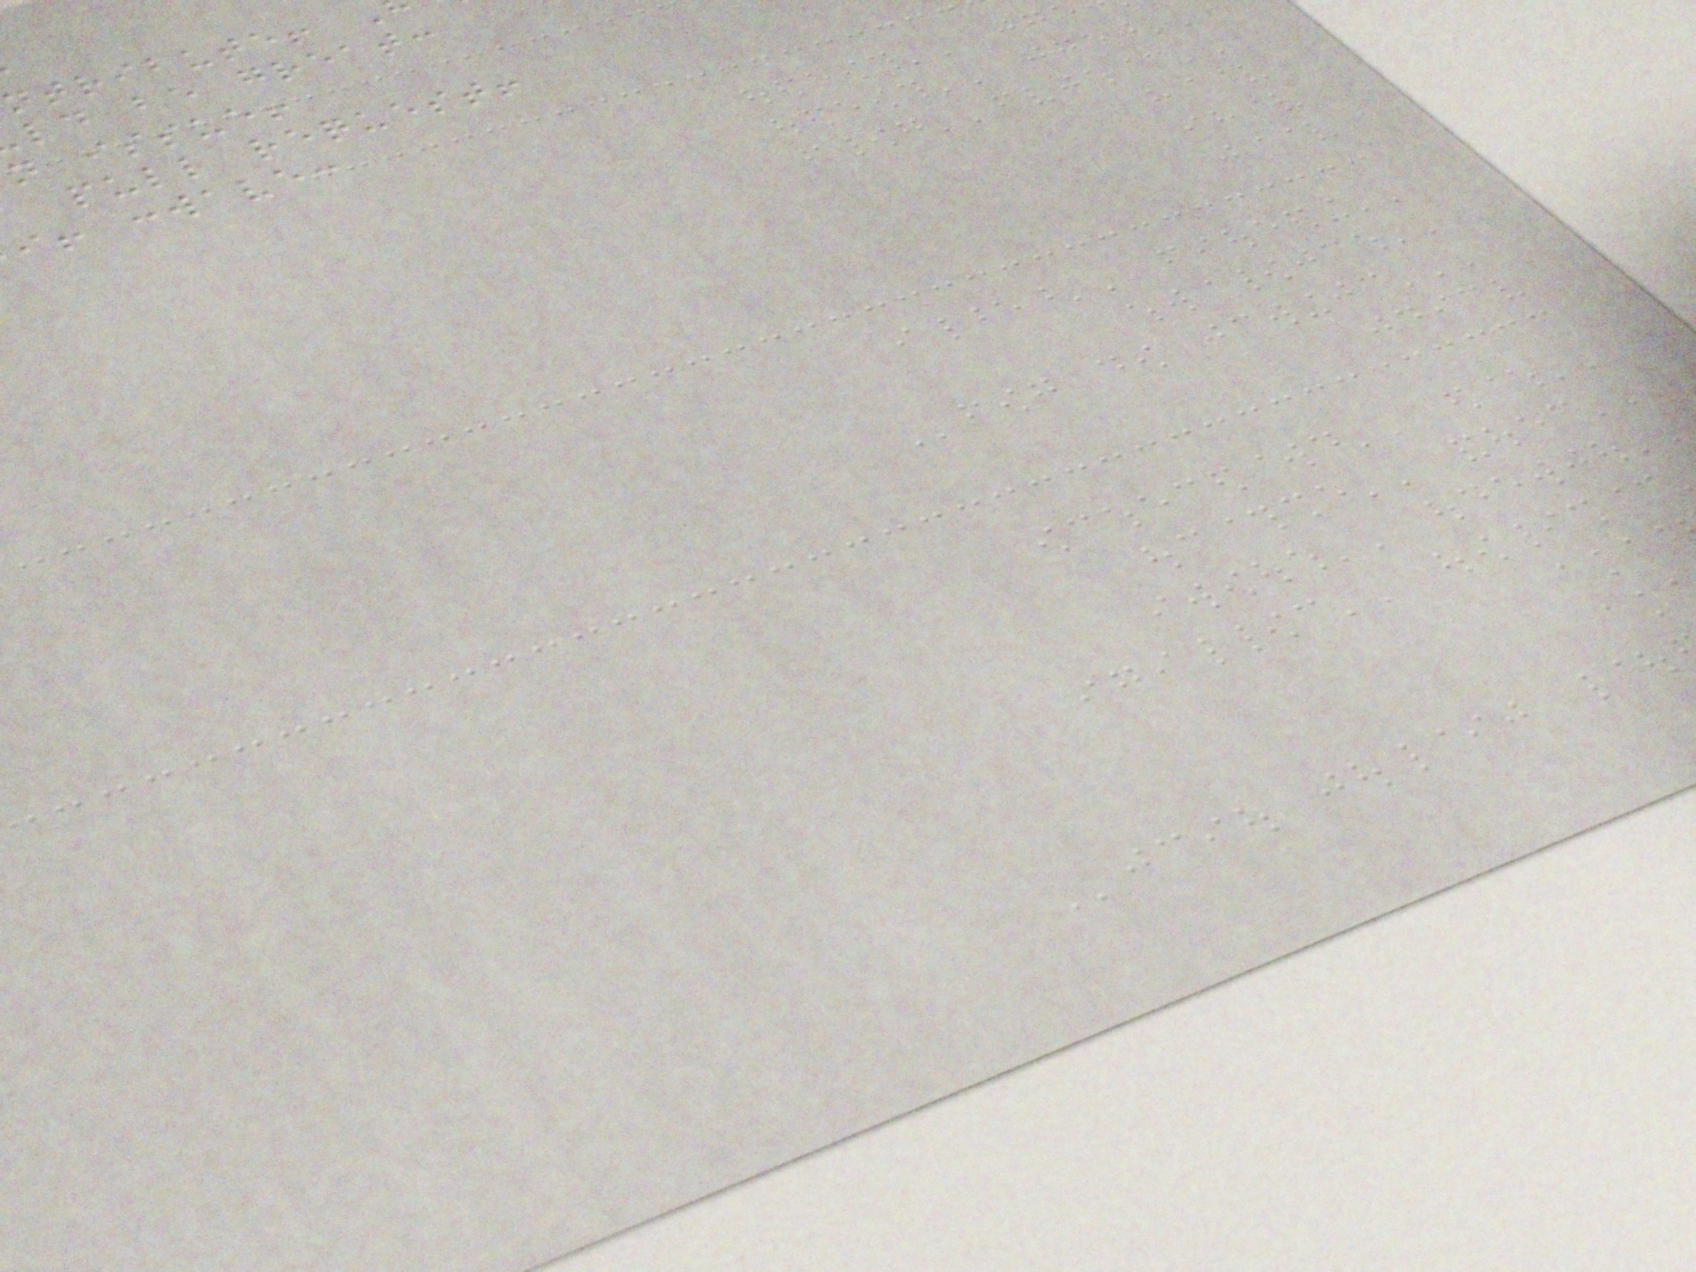ld be great:
n issue!
pull request!
i! :wave:
